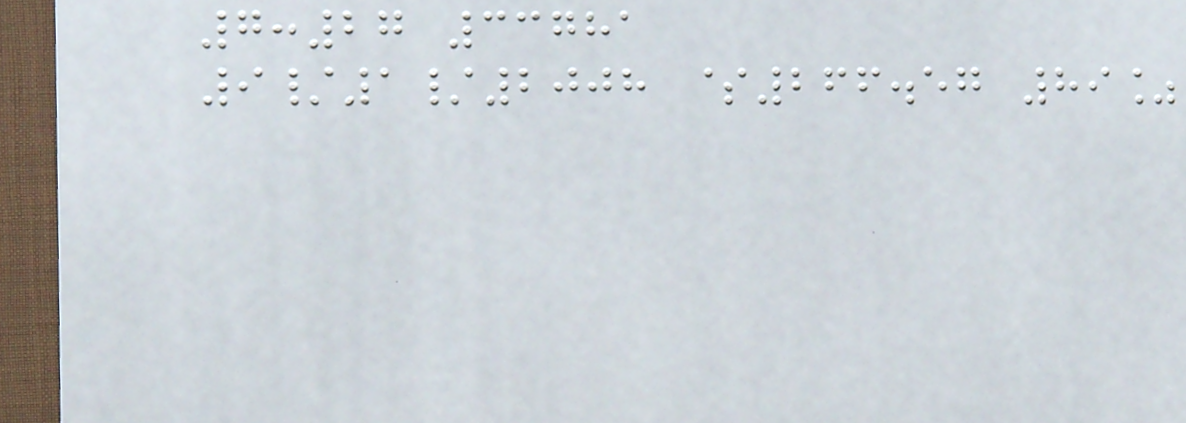7:27 33781
9/1/2008 $266.57 89%
